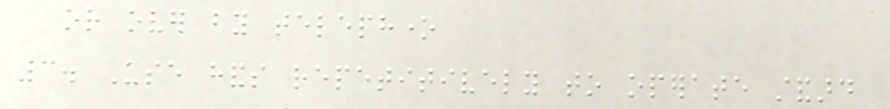or over by telephone
3. Use hands repetitively to operate standard
